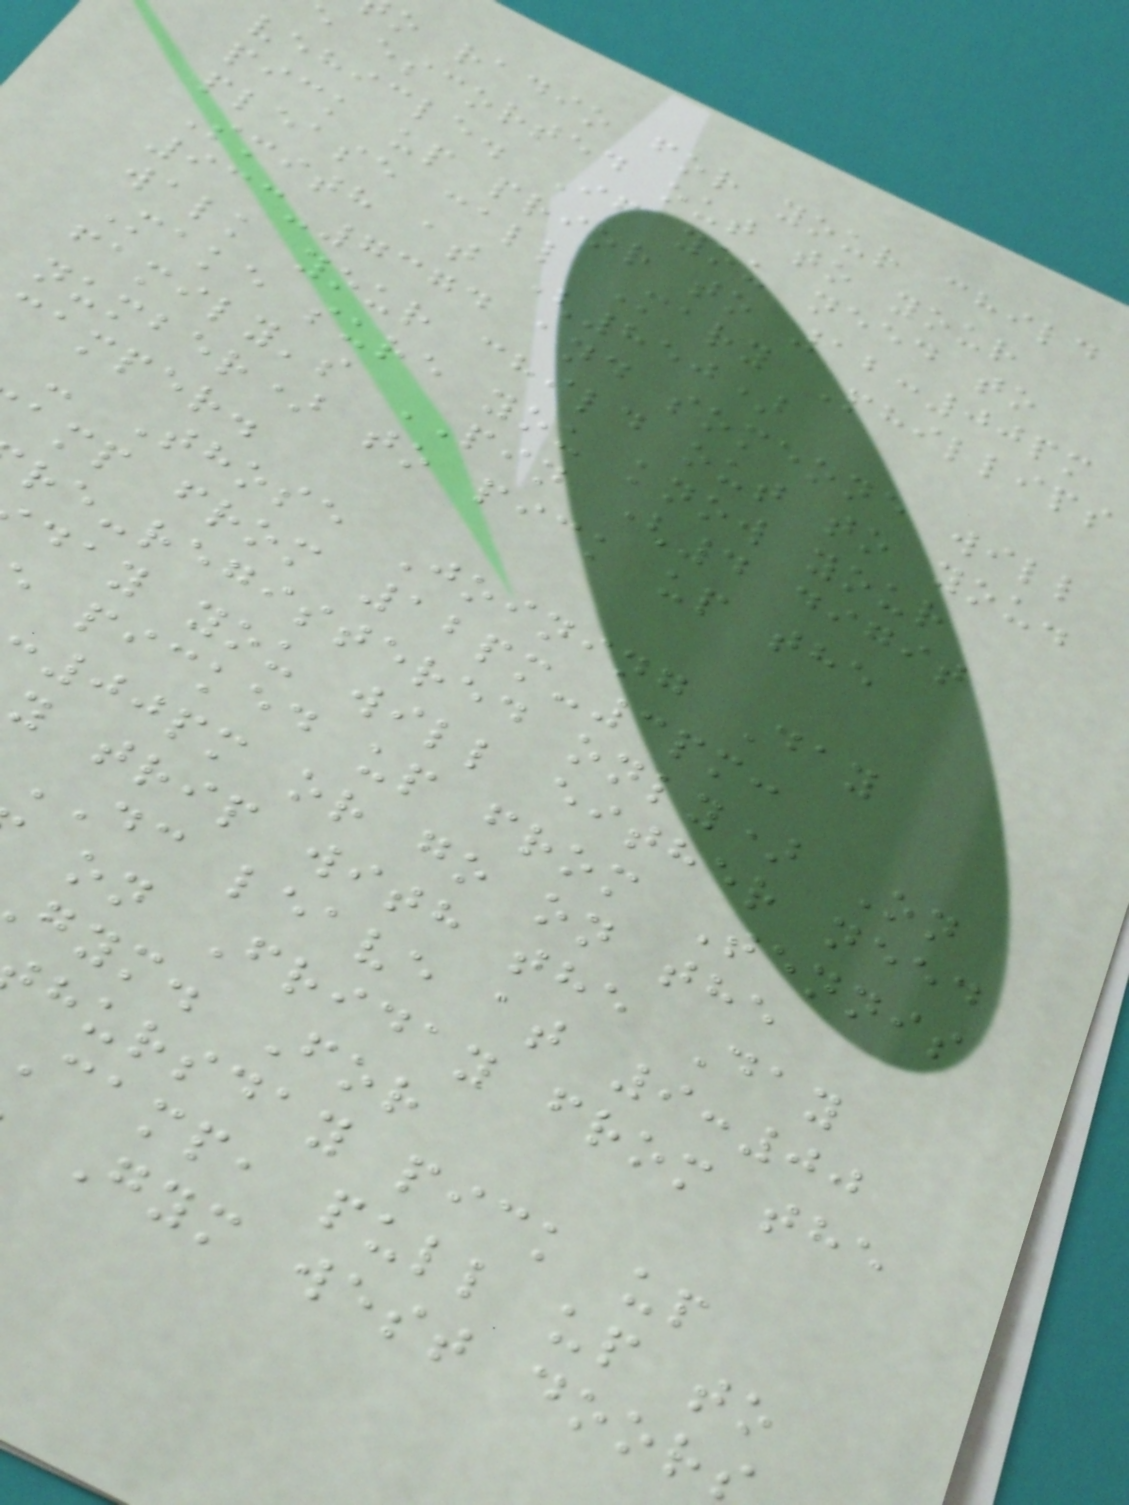o radio for your child
e escorted out to your
vehicle. If you need to
pick up prior to 12:00pm
please call Mary Phillips
Smith at (850)
933-7374 and someone will
walk your child out to you.
Make sure you know your
family's PIN (4 digit
number) to pick up the
camper.
- Those Joining Day
amp from 12pm-3pm:
re-registered only) On
day you will either need
picked up from Tennis
:00pm or go on the
y trip with the Day
DC leave at 9:00
on Friday from the
gym. For
hursday pick up
camp, pull up to
Gym west door
